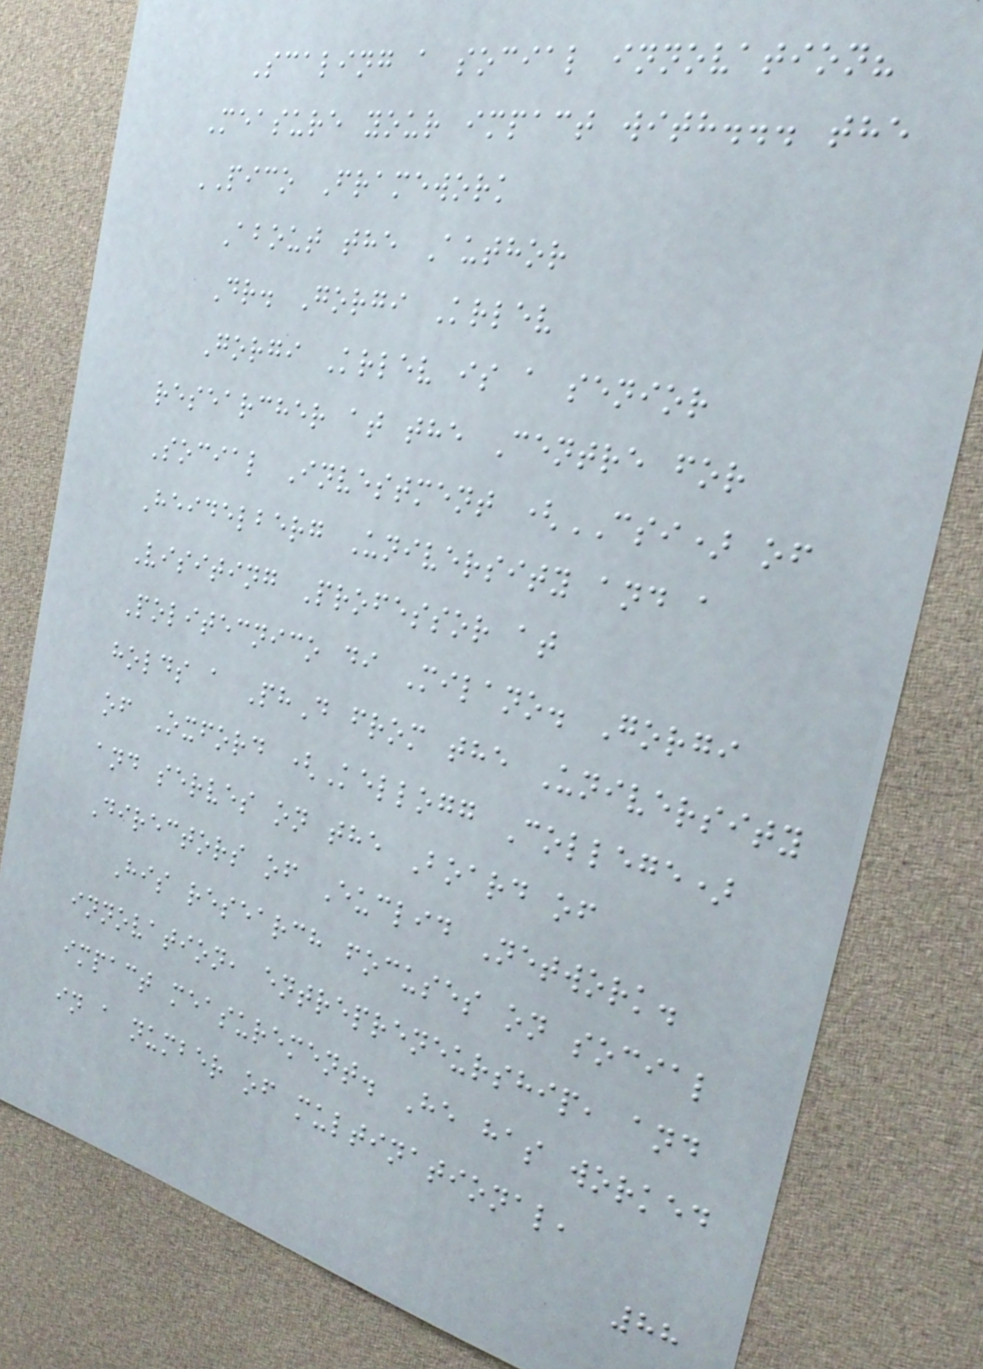Scaling a social innovation?
Measure your impact with... the
PICO Framework
About the Author
Dr. Gorgi Krlev
Gorgi Krlev is a senior
researcher at the Centre for
Social Investment (CSI) of
Heidelberg University and a
Visiting Professor at
Politecnico di Milano. Gorgi
holds a PhD from the University
of Oxford (Kellogg College)
and serves on the Board of
Directors of Euclid Network.
His research focuses on social
innovation, entrepreneurship, and
impact measurement. He has worked
in a number of multinational,
88
